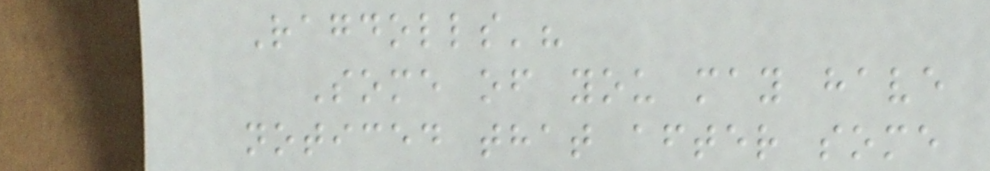Ragdolls'?
Some of you may have
noticed that after some
